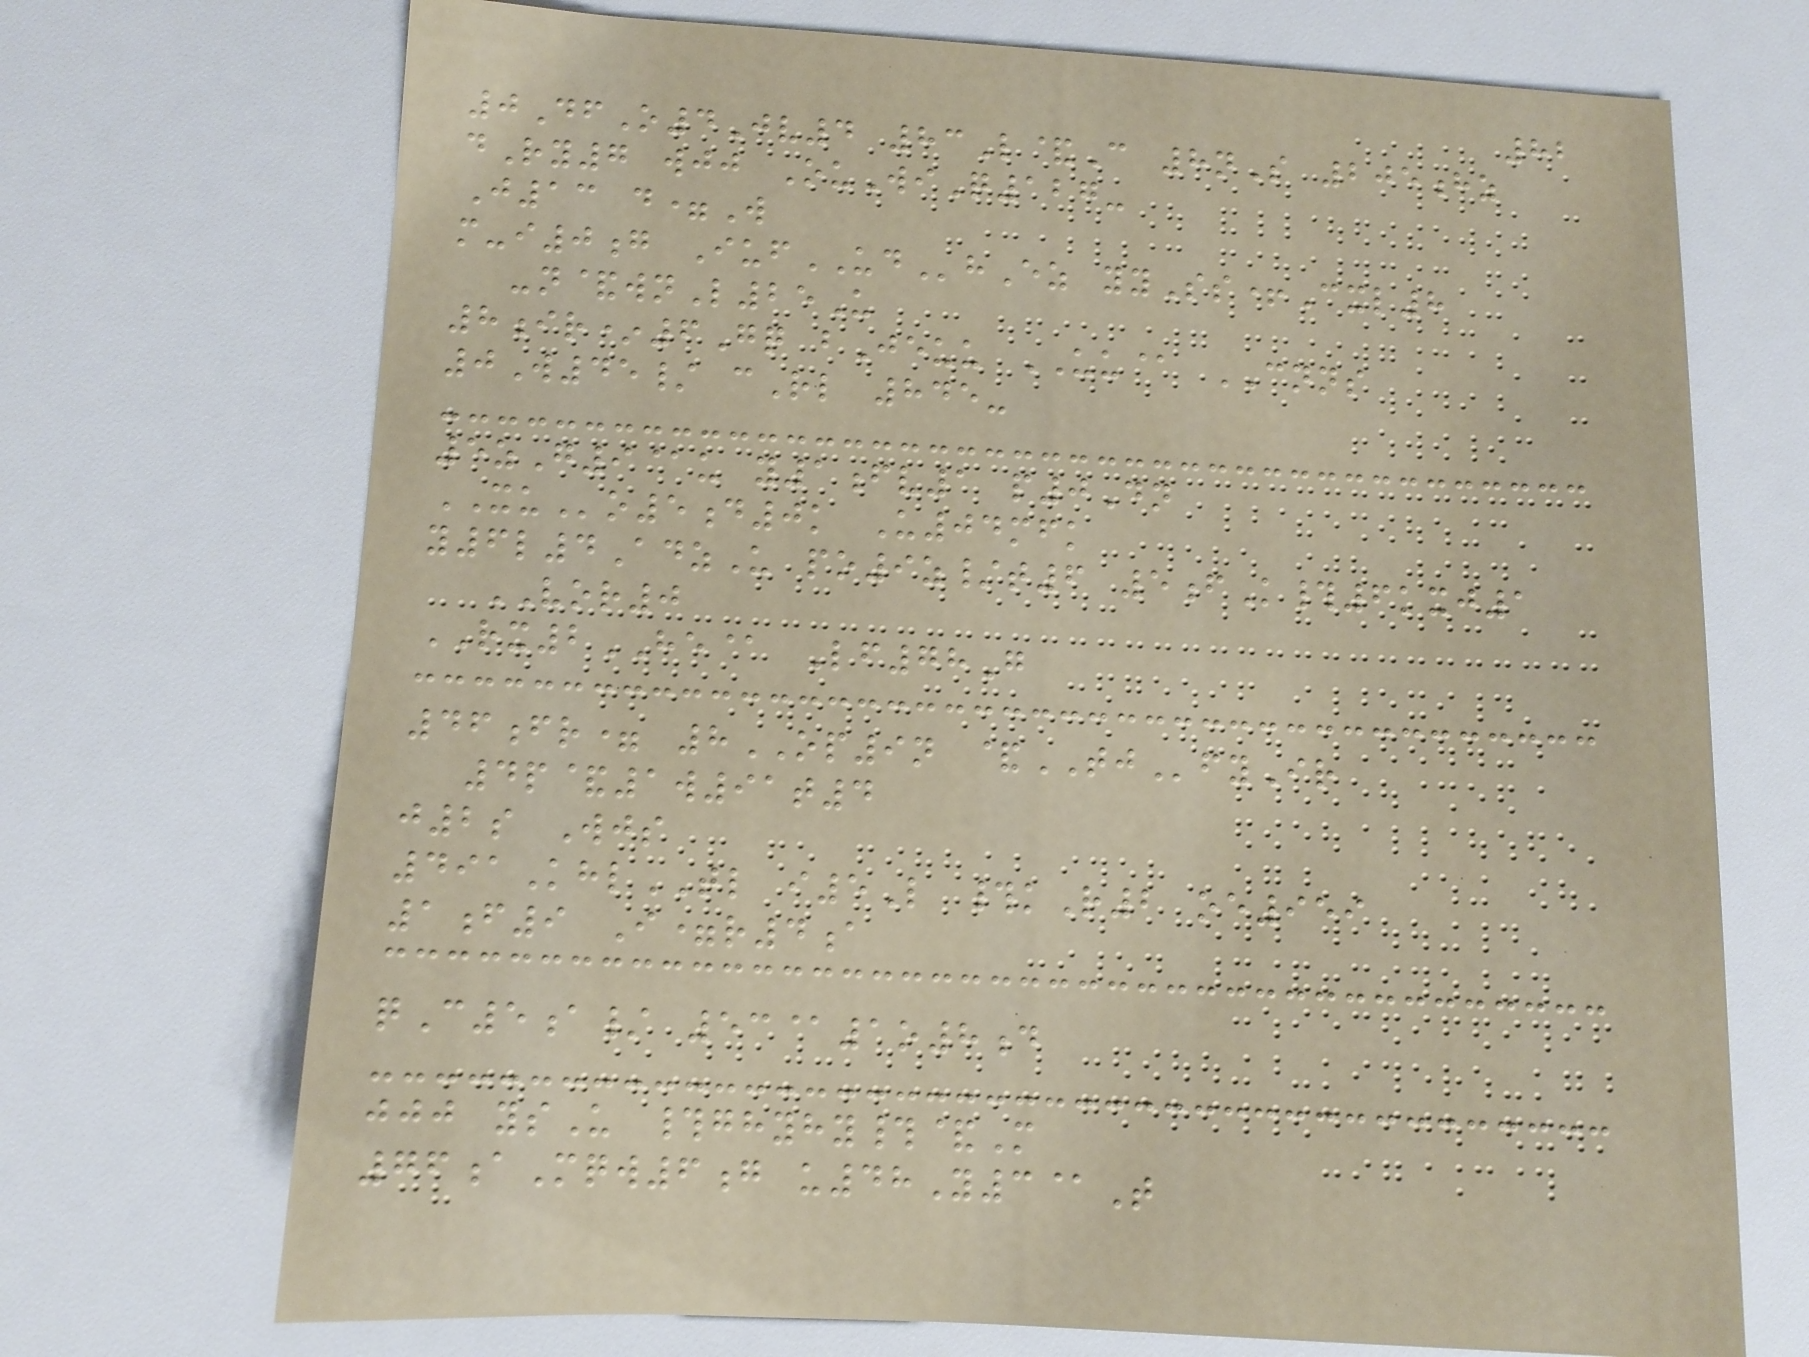82
0DfO4Jv4 83L&C 8nS 205hz
dRy7 wjj OuWiQ127-
J13 d=W
m-i0g IufUDhEz yySs+Cxl8
-n&wnL25U
8ir*6Gq bJeuu UU@ CNNS
0W45/ cRl 845-
5zG9@u y1fv1 p0Dn
XUo5d0k U04mfk
y6l4AdzU po9z/t6 5fK#6kxj1
VOR0
RX2HE@ Lf78G
46fr= 8OP9n &TJfyIr
4p&1w91t4
j2s Wjs
491KhlTL i5L #kR2 oe959
1f9 I=r4a
qC5a/ 53@1o8d
jjj ysU #ghyhy#&M
76aMqw6g u48Y3@T
